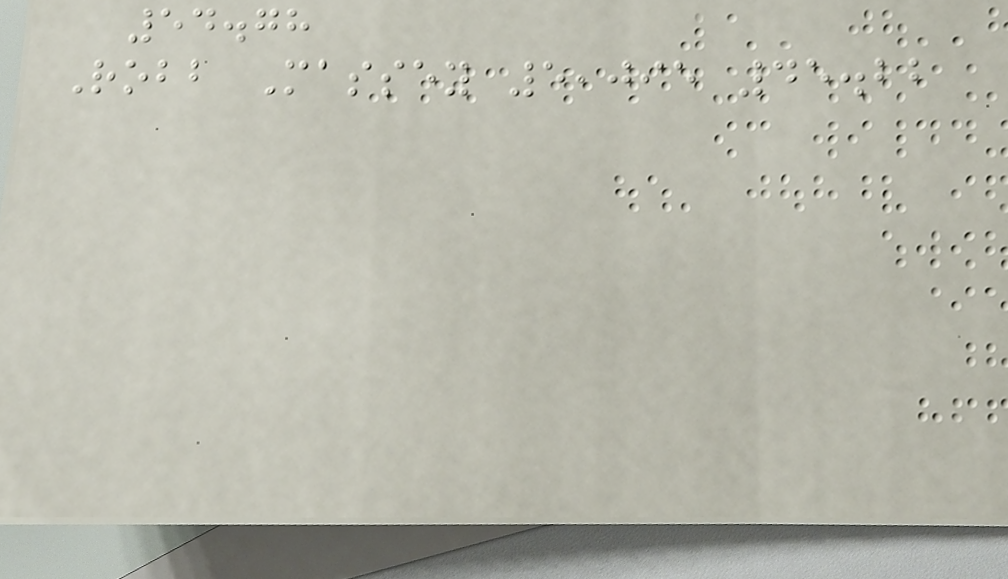54.78
Robb Massey 5,095 45.22
